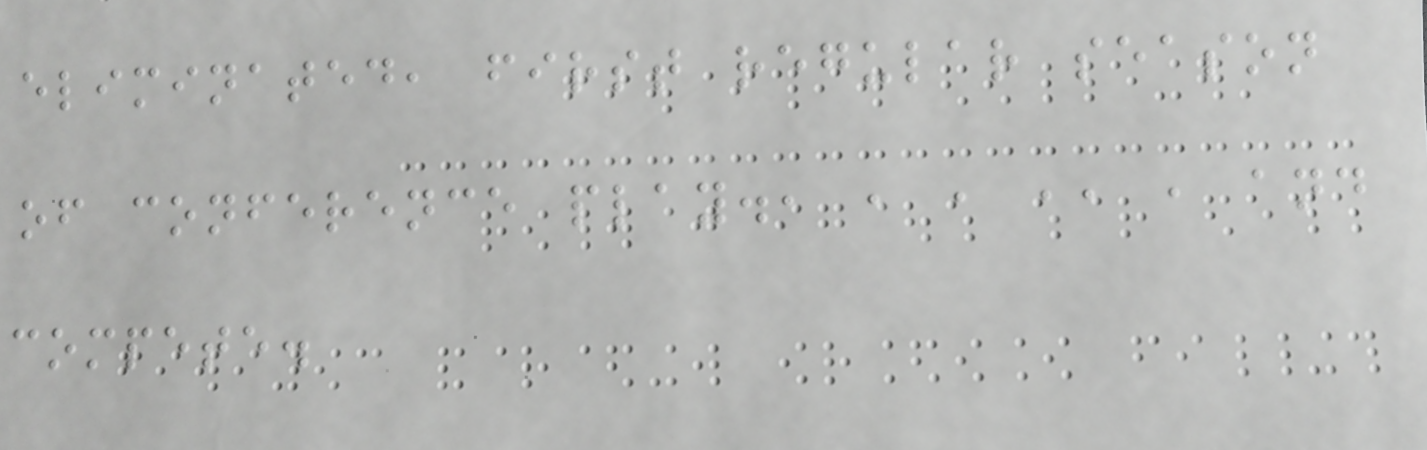eliminated, first regular season
of conference play., , , ,, , and
compete.
